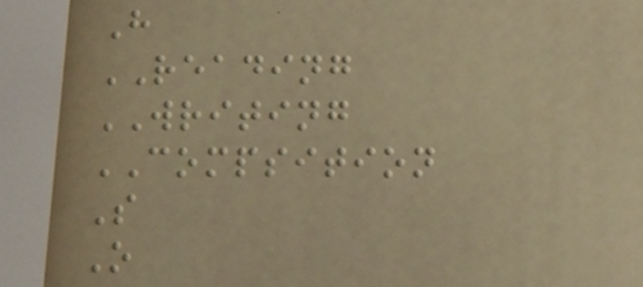H
READING
WRITING
COMPSITION
S
O
